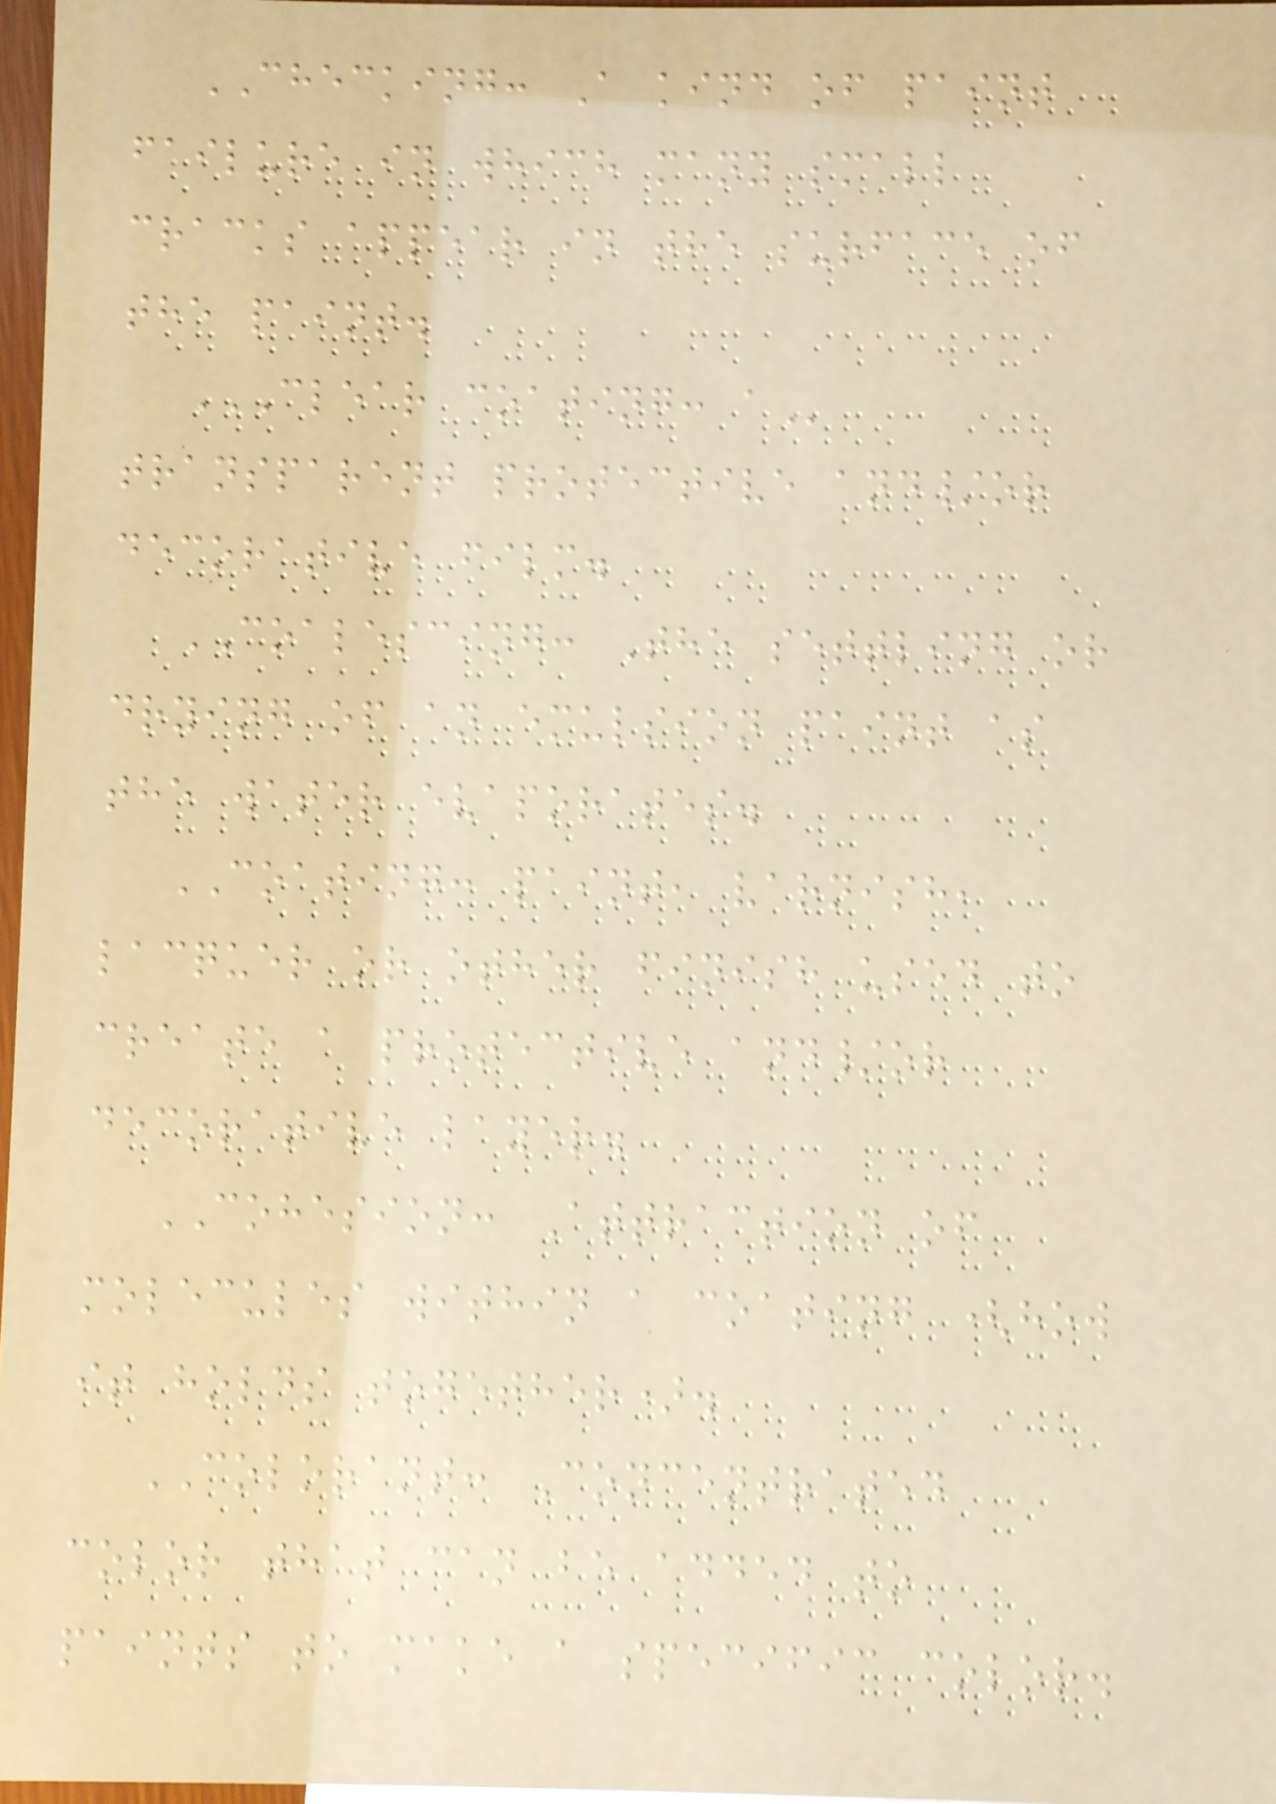CHECKING: A kind of paint
failure in which many small
cracks appear in the surface of
the paint.
CLEAR COATING: A
transparent protective and/or
decorative film.
COALESCING: The settling or
drying of an emulsion paint as
the water evaporates.
COATING: paint, varnish,
lacquer or other finish used to
create a protective and/or
decorative layer.
COHESION: Attraction of
molecules within a coating (how
it holds together).
COLORANT: Concentrated
color that can be added to
paints to make a specific color.
